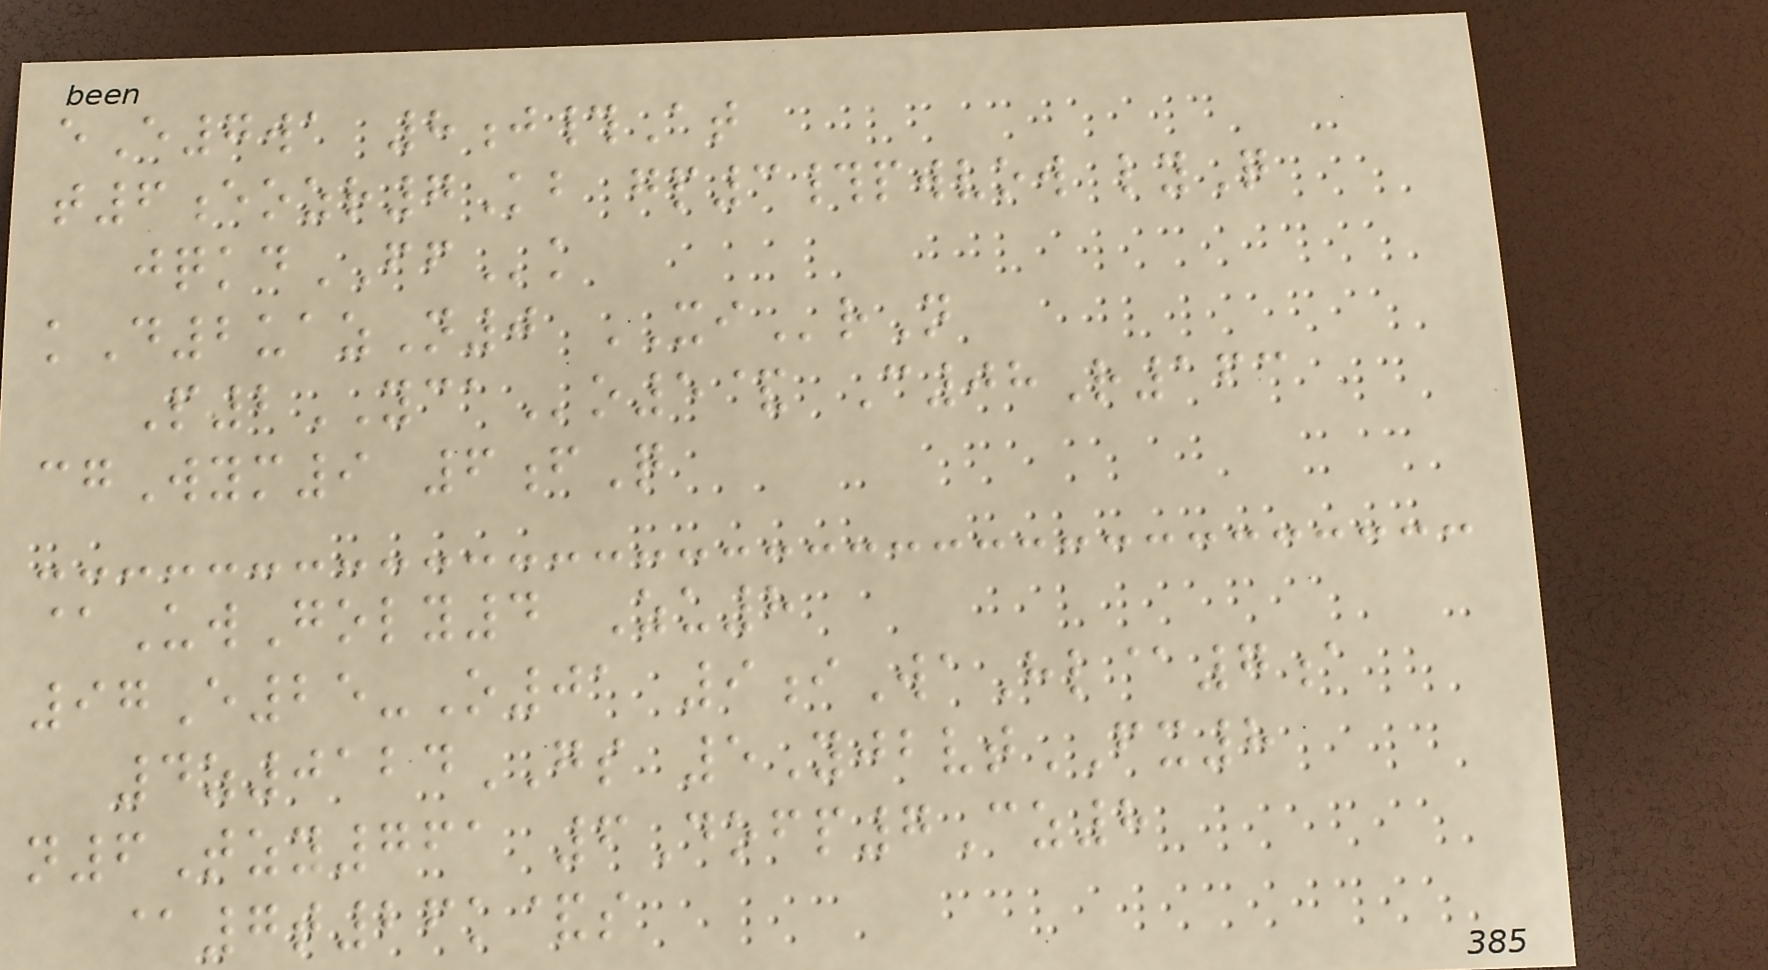eE7wa 8j#At
t6eozr7Kb gp3#pwvow lyQ
jqkdFFk
kD2uazN0 XIrN
P2YCAo5& C08R163
cgWym9 6fQ
@UwGoly4 Zu8
97E25-O01 9iWaHl@7a
4z0124GS 5YjbvtFX8
n6Tzy761 6Dofp7Cz8
@7t26k&s
